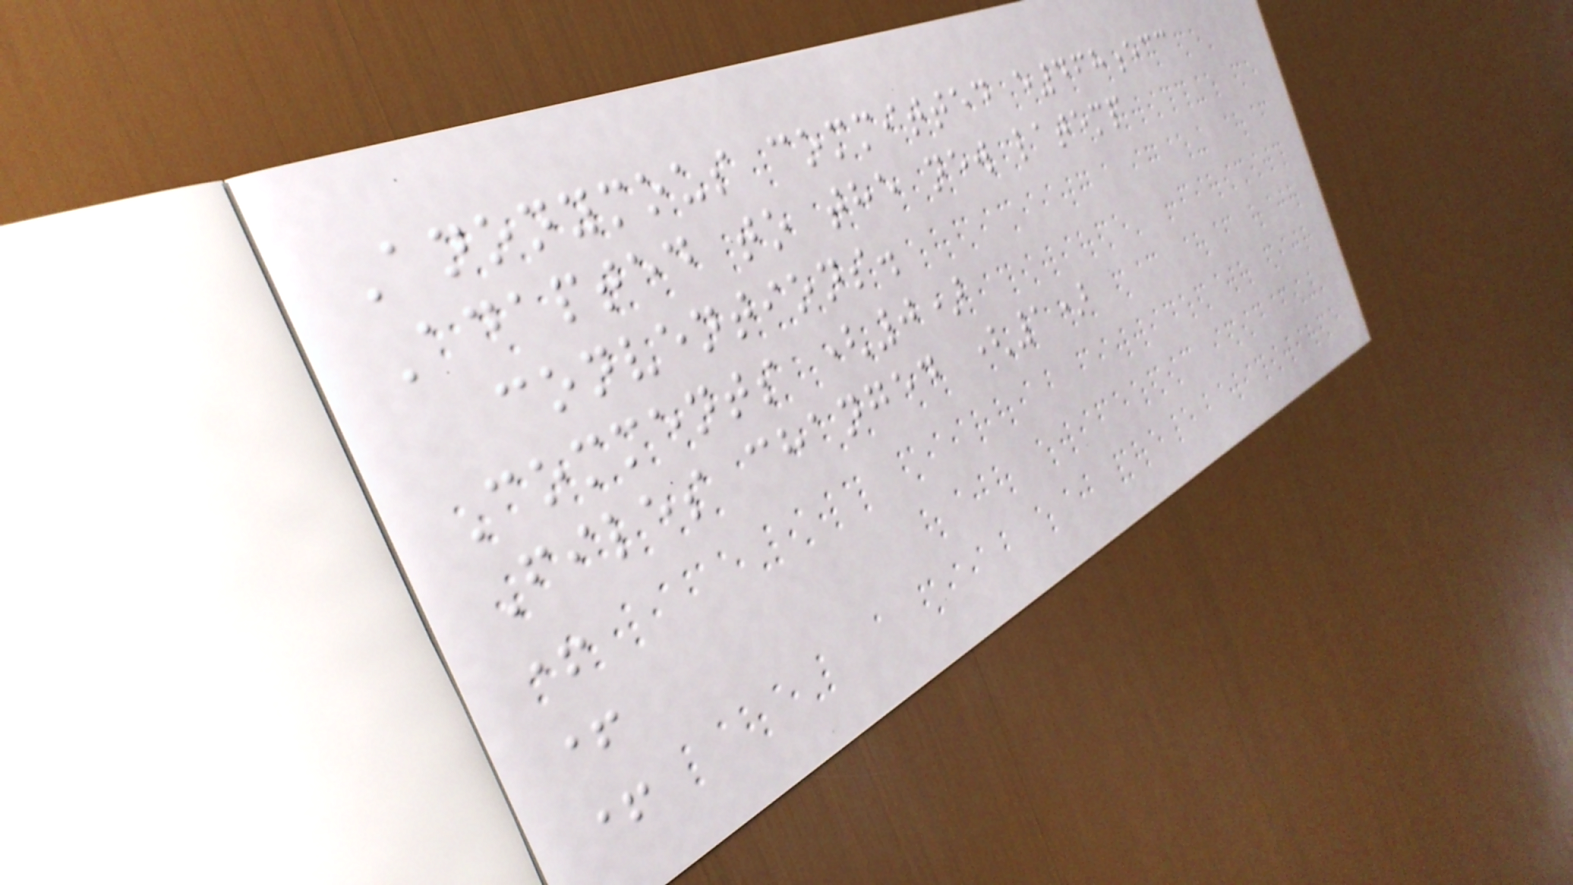Anonymous committed e468ecc
Adapted to the new latemp
conventions.
Comments (0)
Files changed (1)
+
+
+
